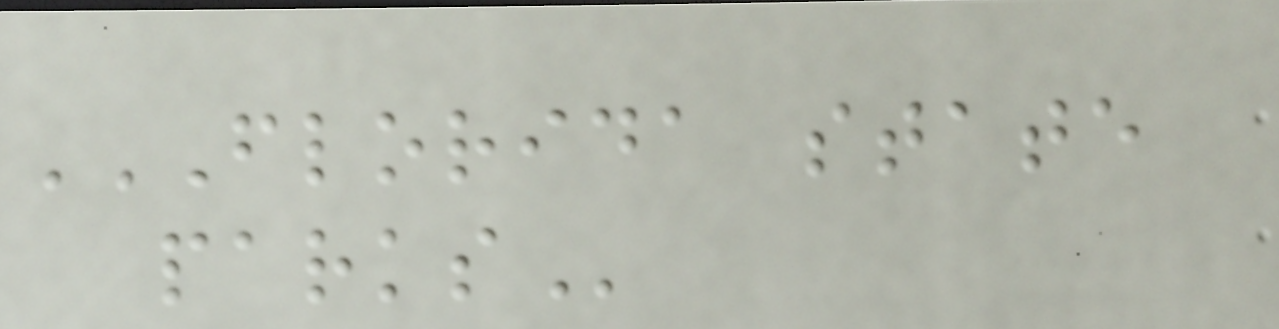FLORIDA STATE
PARKS
